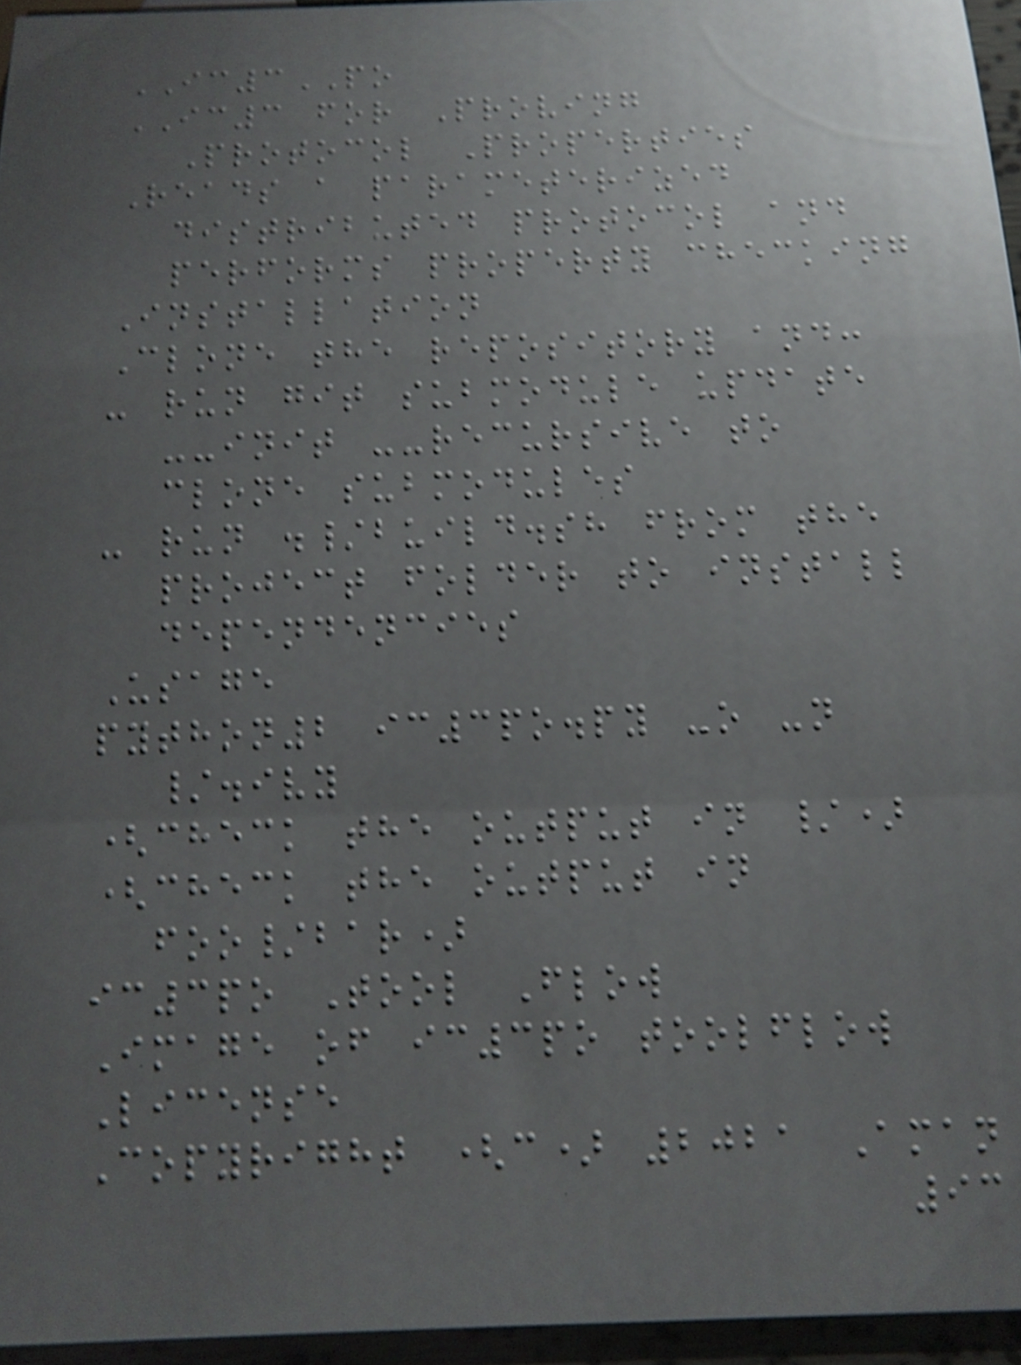IC3PO
IC3 for Proving
Protocol Properties
Reads a parameterized
distributed protocol and
performs property checking
Installation
Clone the repository and:
- run git submodule update
--init --recursive to
clone submodules
- run ./build.sh from the
project folder to install
dependencies
Usage
python2 ic3po.py -o -n
/.ivy
(check the output in /)
(check the output in
foo/bar)
ic3po Tool Flow
Image of ic3po toolflow
License
Copyright (c) 2021 Aman
93
